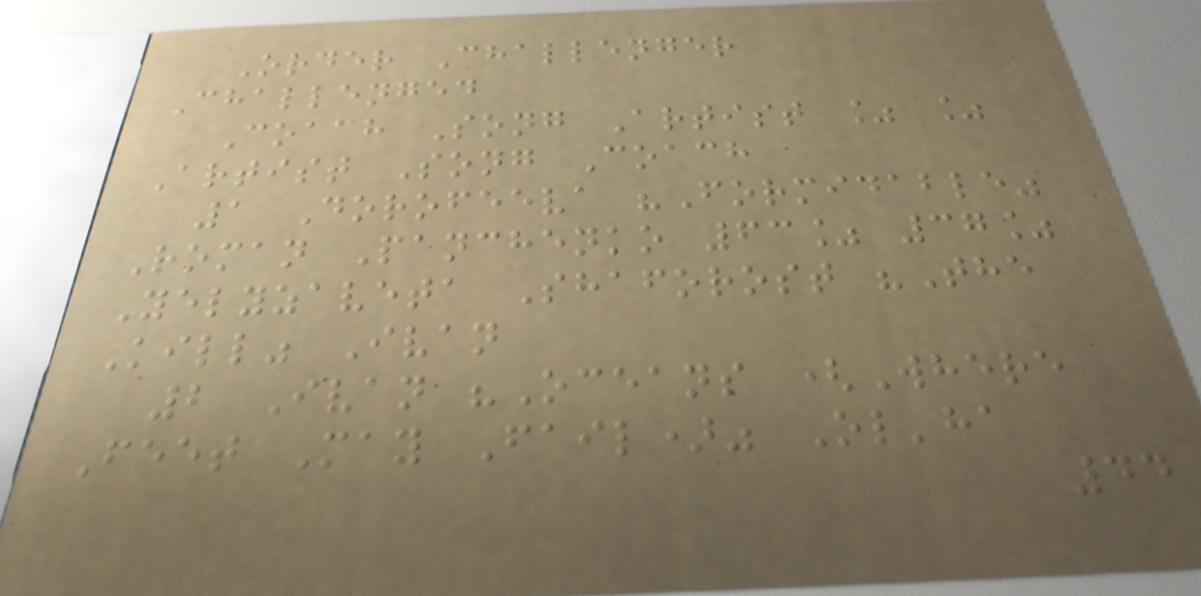Order Challenger
Challenged
Coach Song Artist % %
Artist Song Coach
1 Dorofeeva "Formidable"
Roman Panchenko 63% 37%
Yelyzaveta Shaforost "The
Kill" Ivan
2 Ivan "Oceans (Where
Feet May Fail)" Ol'ha
44
